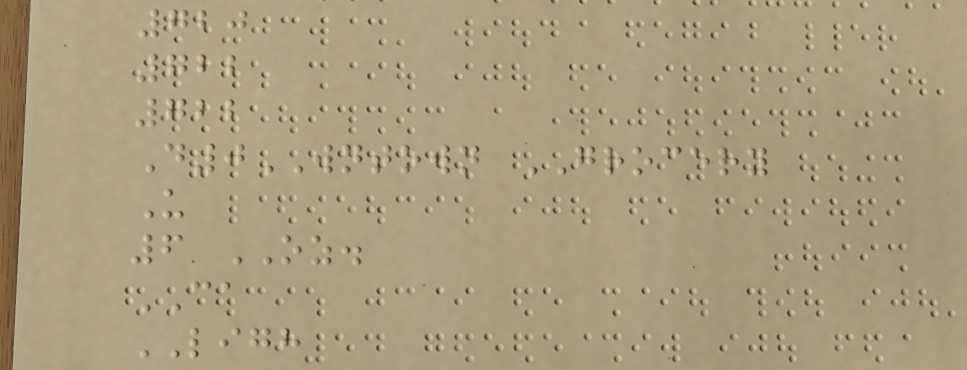720
722
722
D0WNTOWN GROCERY
U
6 OZ.
CA
LIGH
